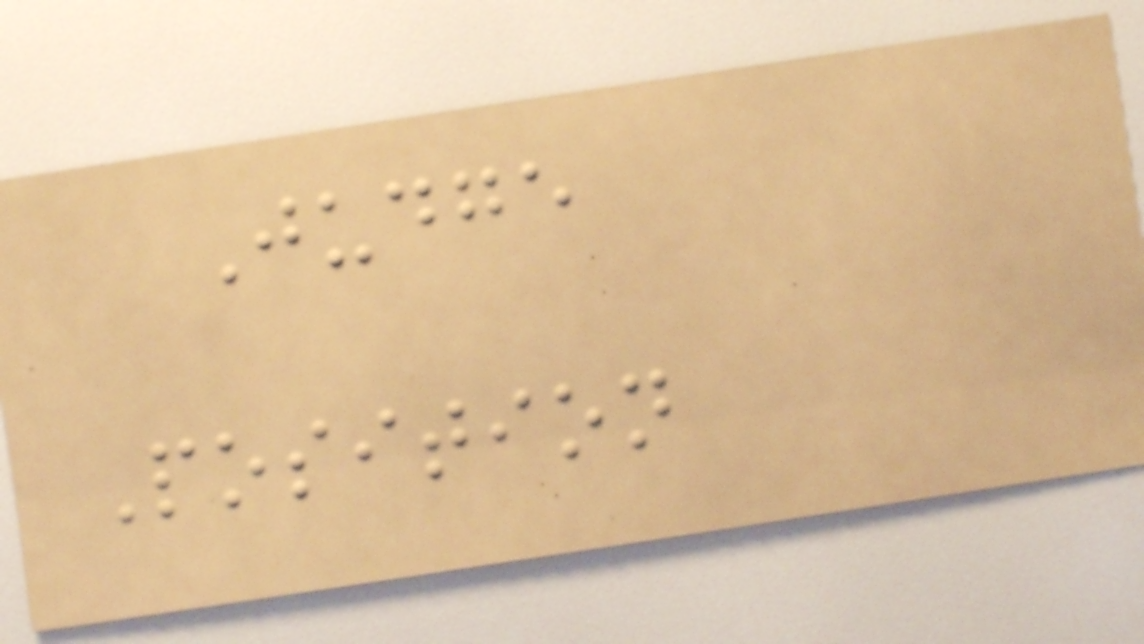Judge
Position
